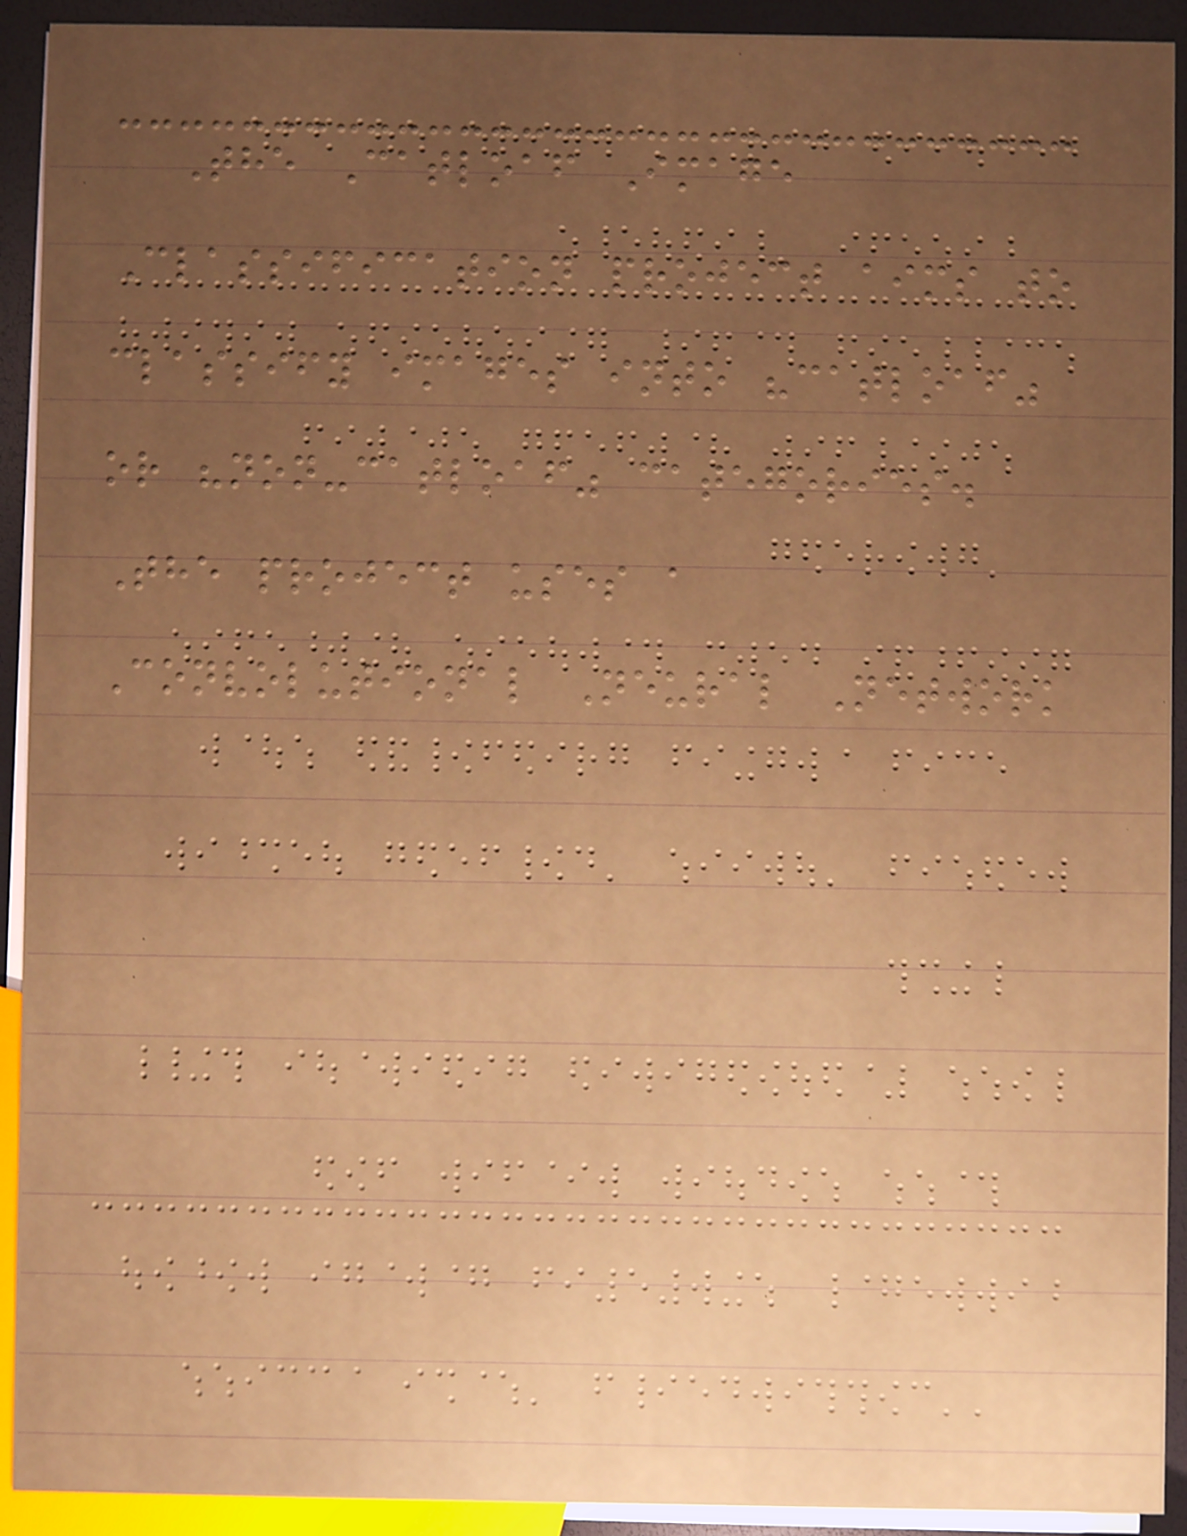The Catloaf Image
Classification project aims to
classify images into "catloaf"
or "non-catloaf" categories.
The project uses a
Convolutional Neural Network
